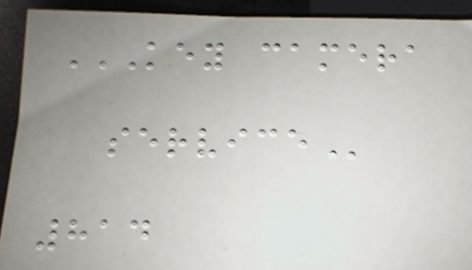KEY CAMERA
SERVICE
814
